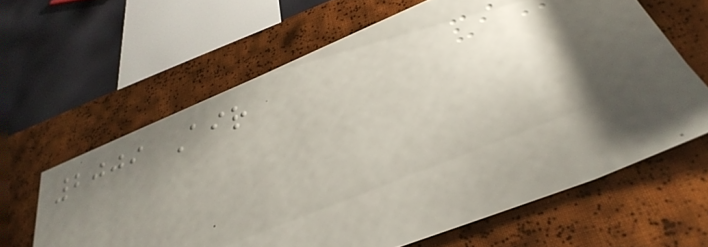2009 Air
